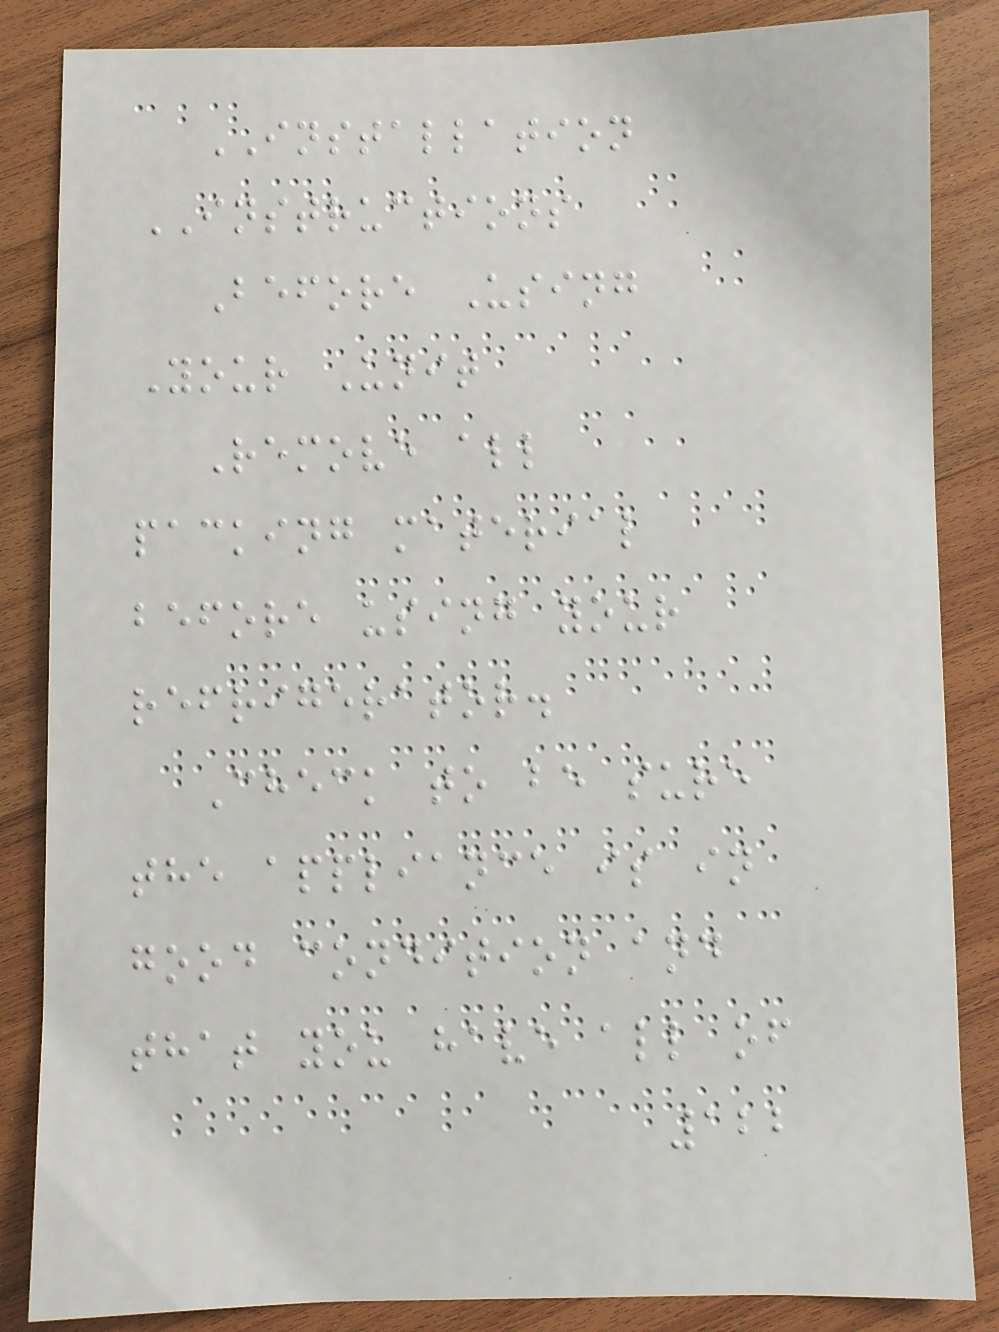INSTALLATION
INSTRUCTIONS
Before Using
Your Unit
Remove all
packing material
before using your
refrigerator.
Check to be sure
the appliance is in
good condition and
that you have all of
122
